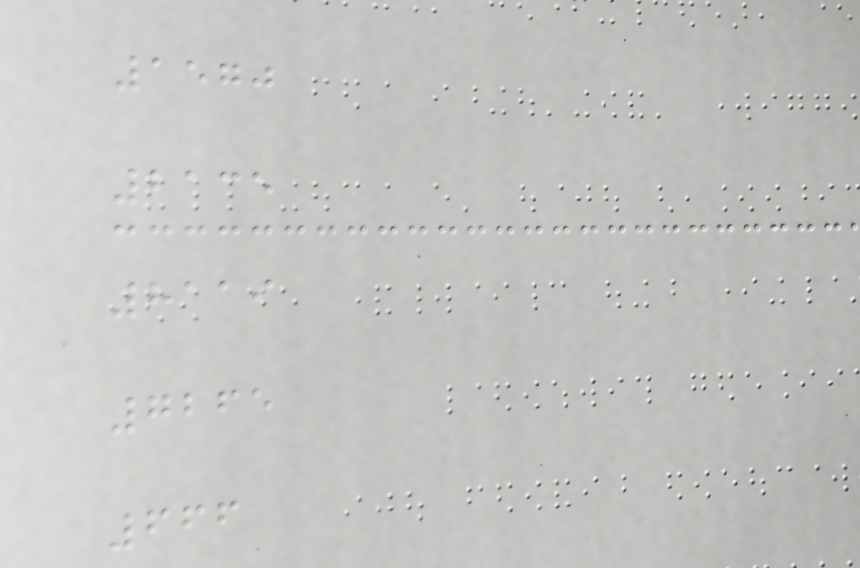1570
2135
8119
7265
666
